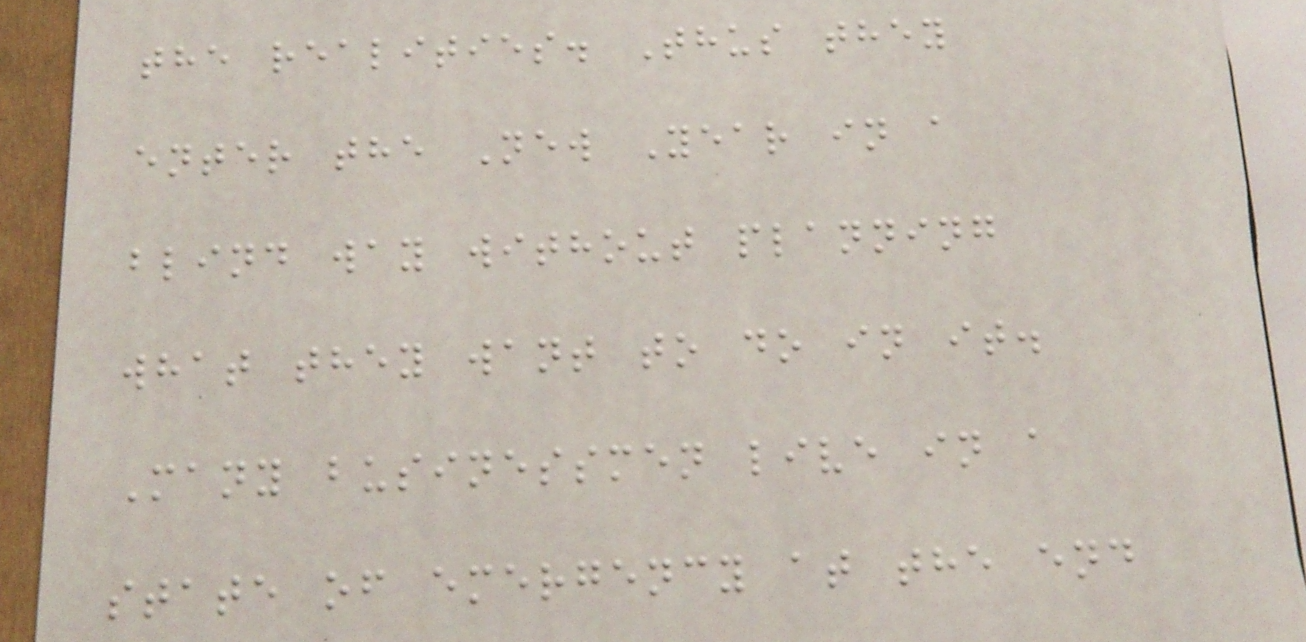the realities. Thus they
enter the New Year in a
blind way without planning
what they want to do in it.
Many businessmen live in a
state of emergency at the end
